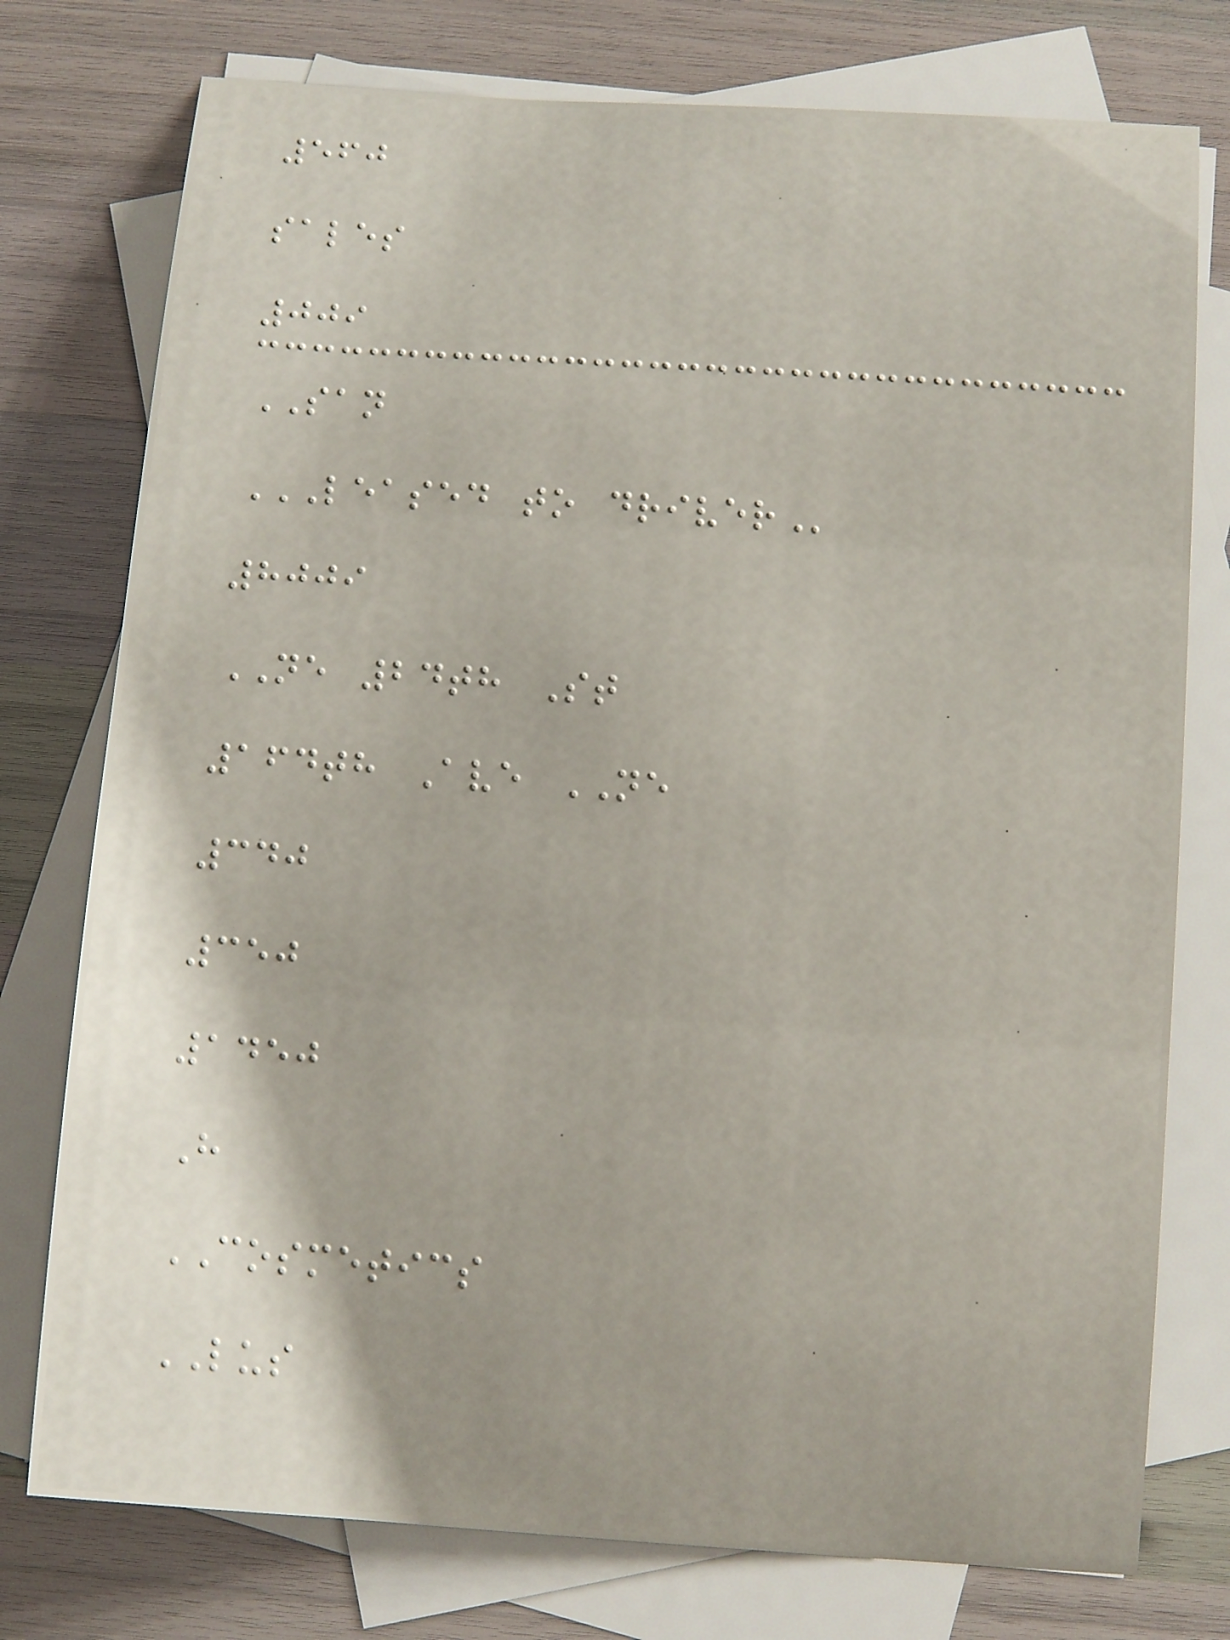560
sales
009
SAN
LEASED TO DRIVER
8009
NE 24th St
164th Ave NE
340
350
1450
H
COSMETICS
LUS
